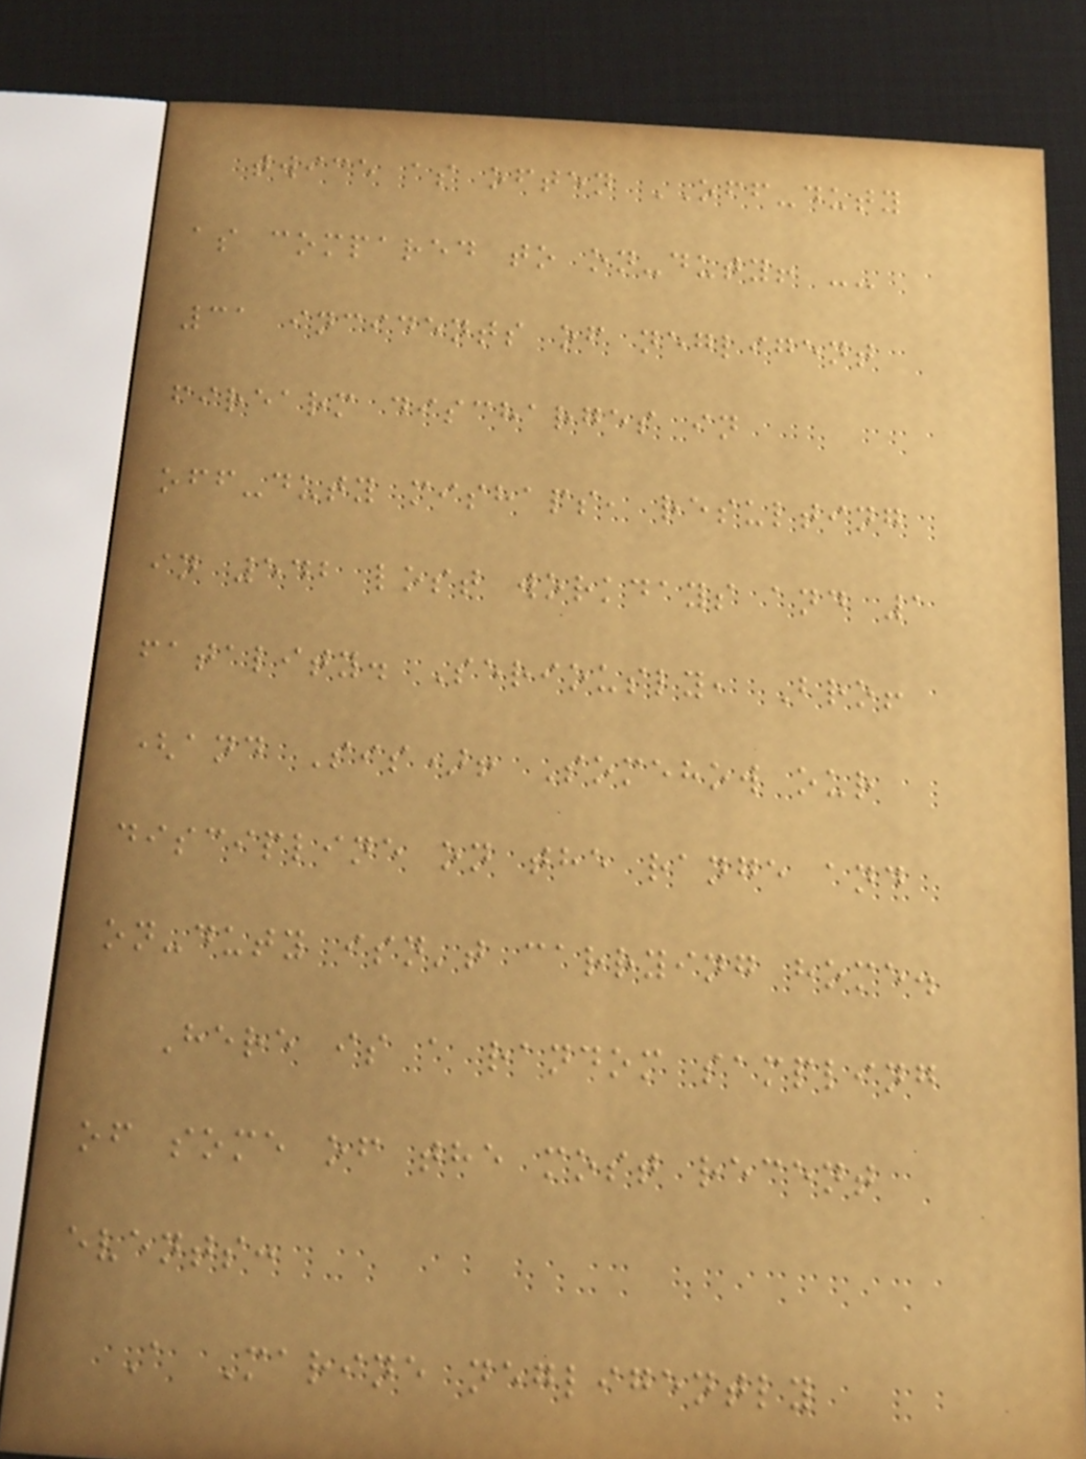twice as often OFF-duty
as compared to on-duty! --
31 incidents of negligent
firearm discharges in
off-duty mishaps, resulting
in 542 lost workdays and 1
fatality. Seriously, Bro!
(and Sis)! Somehow our
discipline on the range and
on-duty isn't carrying home.
Here is a random sampling
of some of the most recent
events:
A Marine negligently
